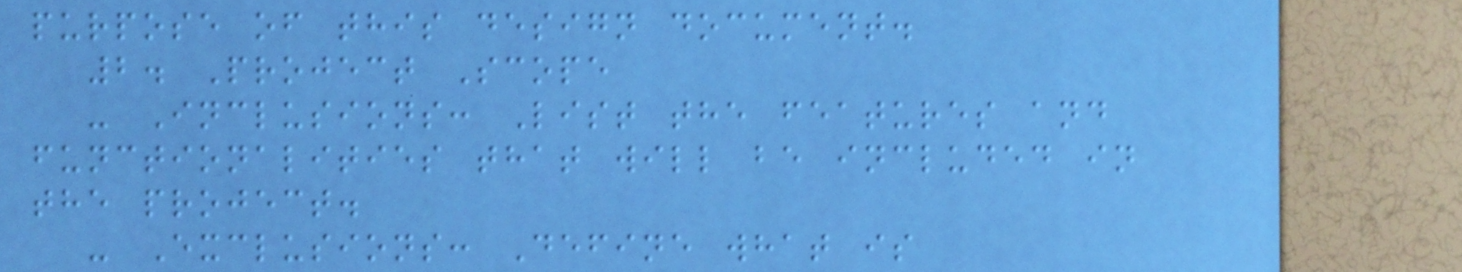purpose of this design document.
2. Project Scope
- Inclusions: List the features and
functionalities that will be included in
the project.
- Exclusions: Define what is
